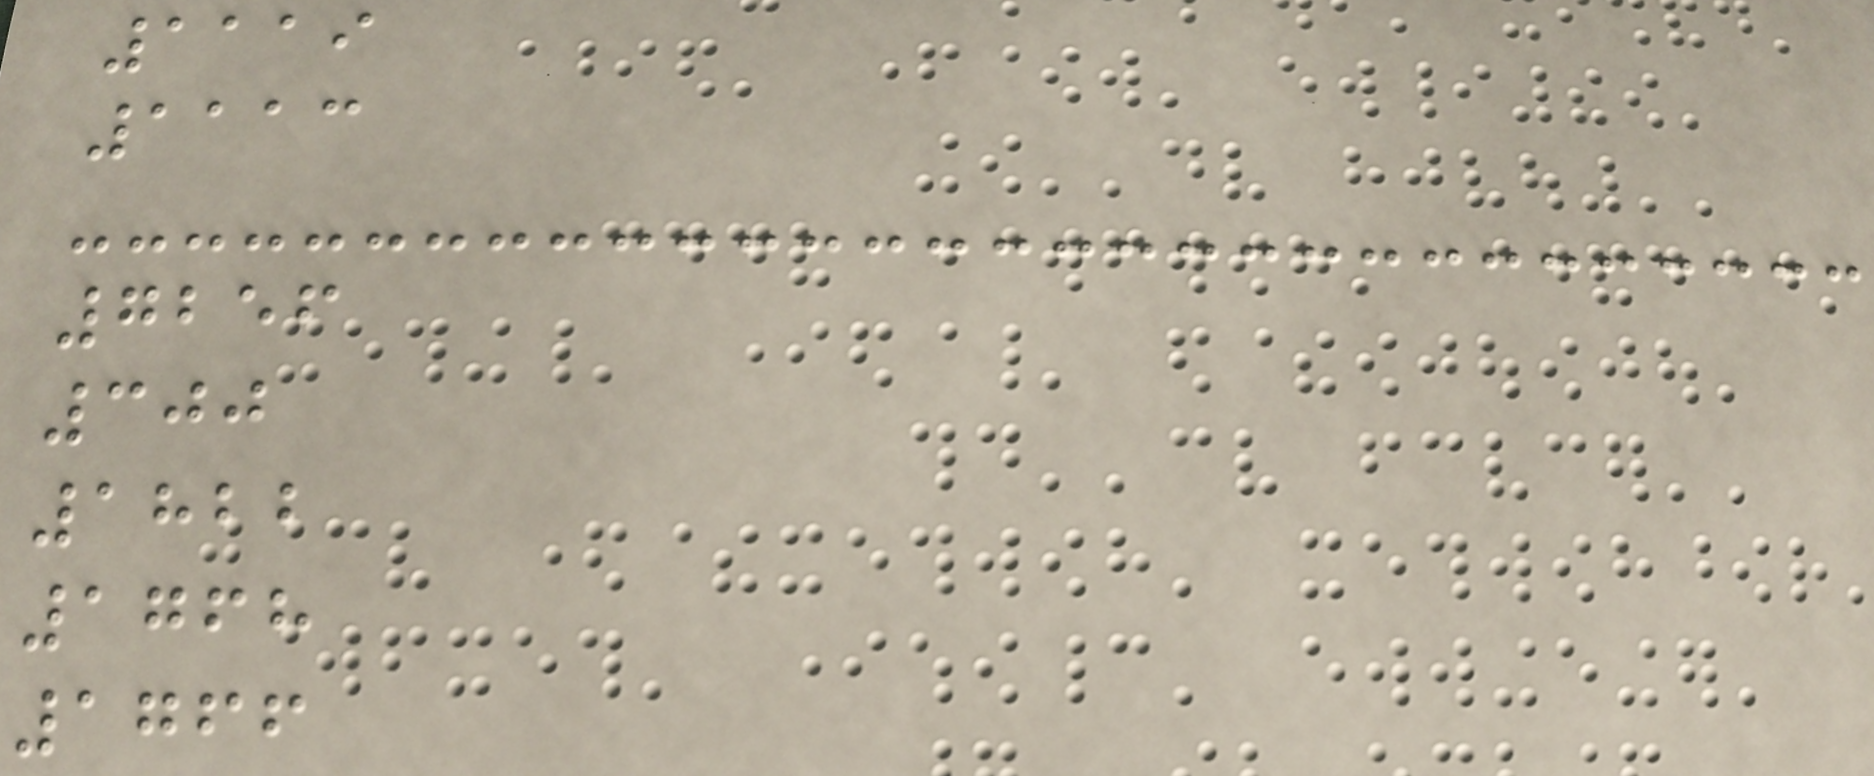1119
1113
7256
300
1822
1768
1766
